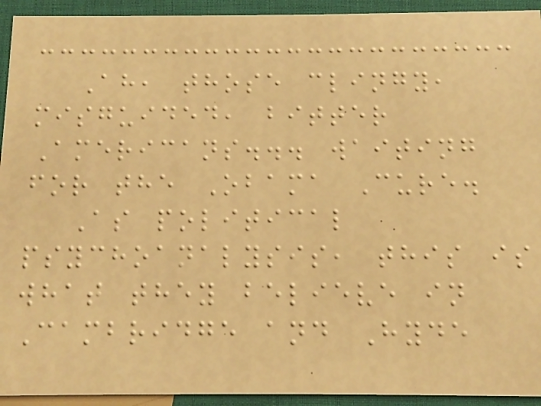Ah, those clingy,
misguided, bitter
Americans... waiting
for the Obama Cure.
As political
psychoanalysis, this is
what they believe in
Cambridge and Hyde
